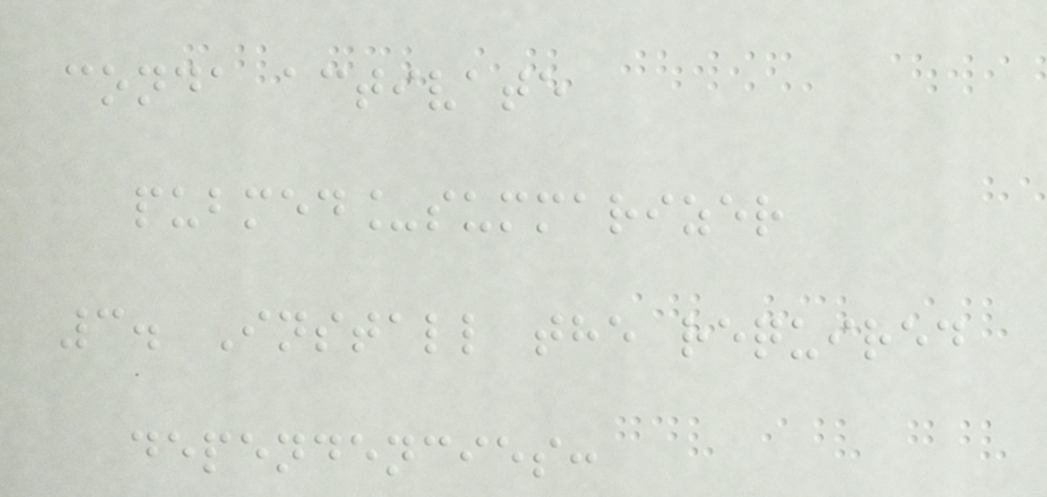conda activate
pubmed_summarizer
3. Install the required
dependencies:
